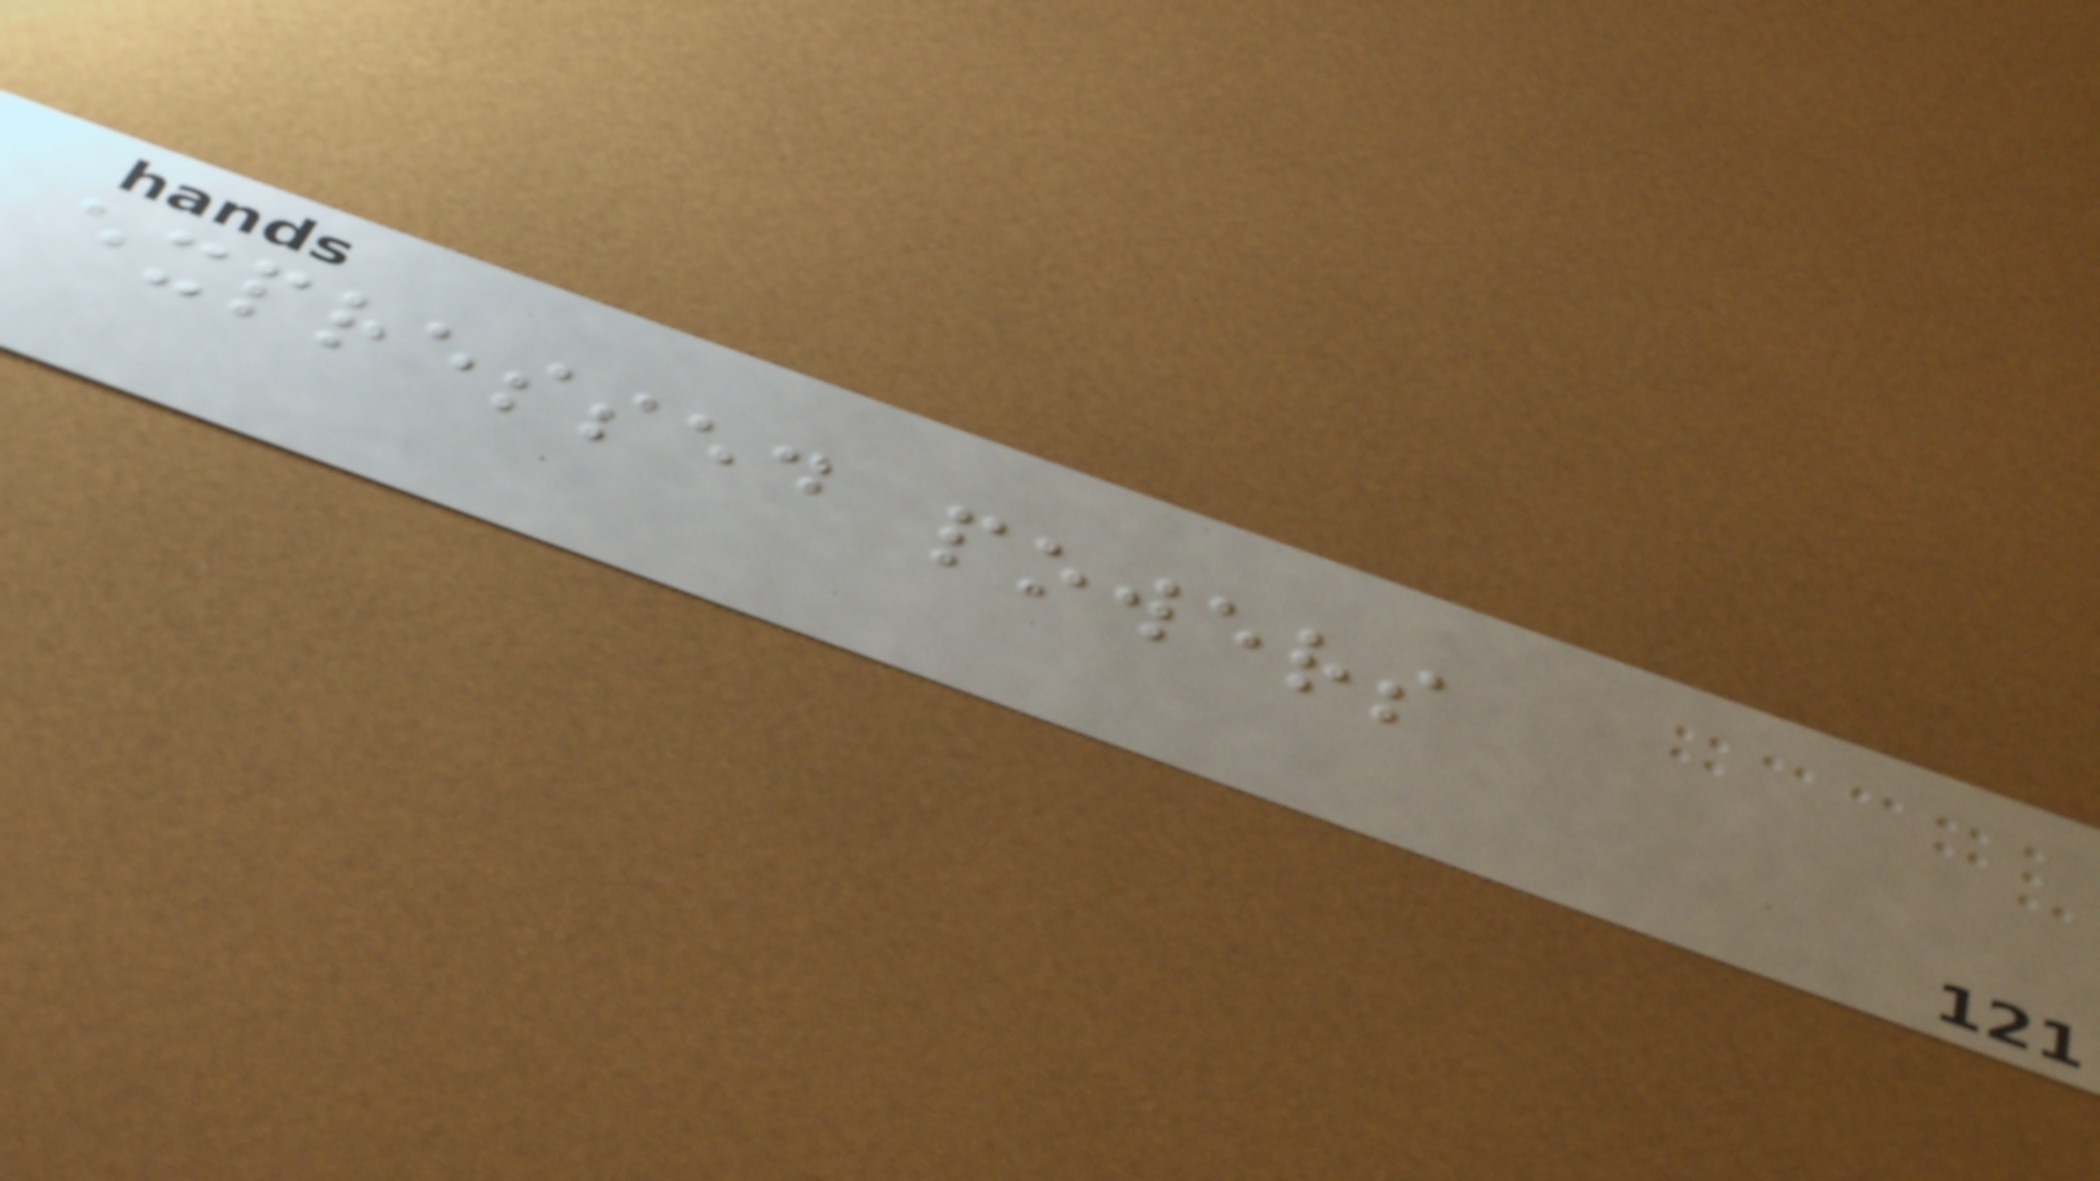expressed powers
